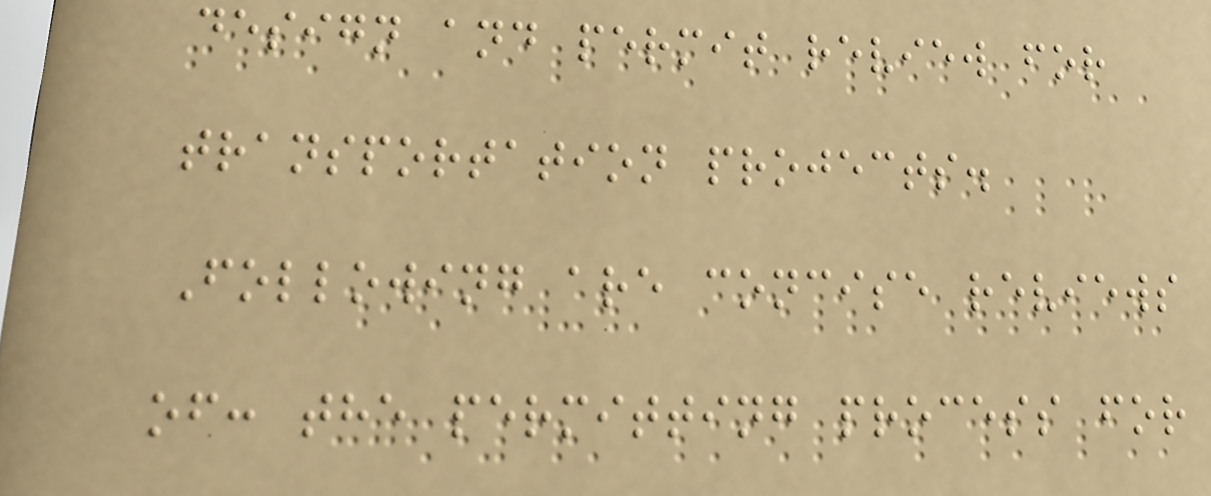design and permit review for
transportation projects.
Following are concise reviews
of: the permitting process for
